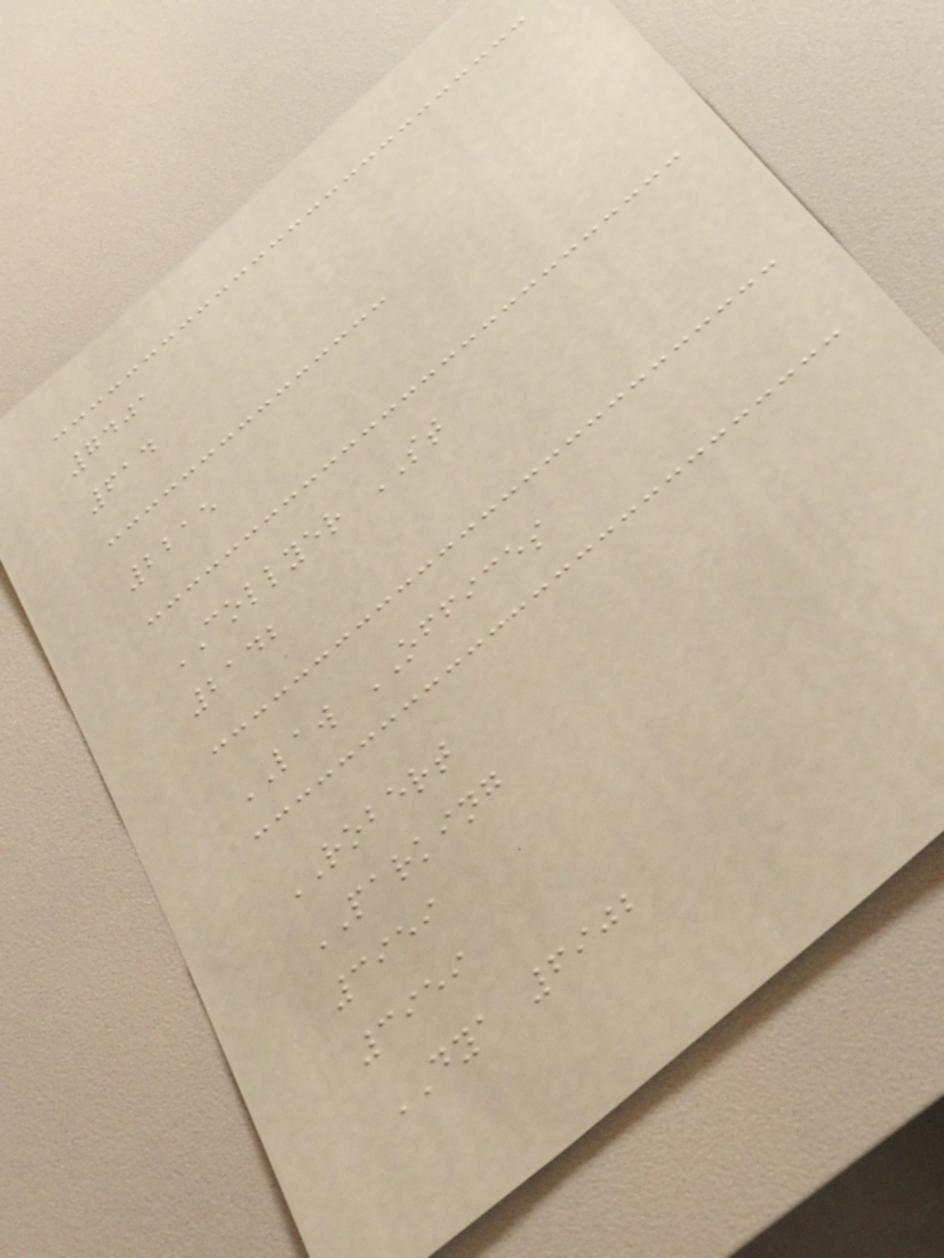7401
614
2215
COLLYER ST
2142
LAW OFFICES
ROBERT
PARKING
3959
3959
DYA 6902
